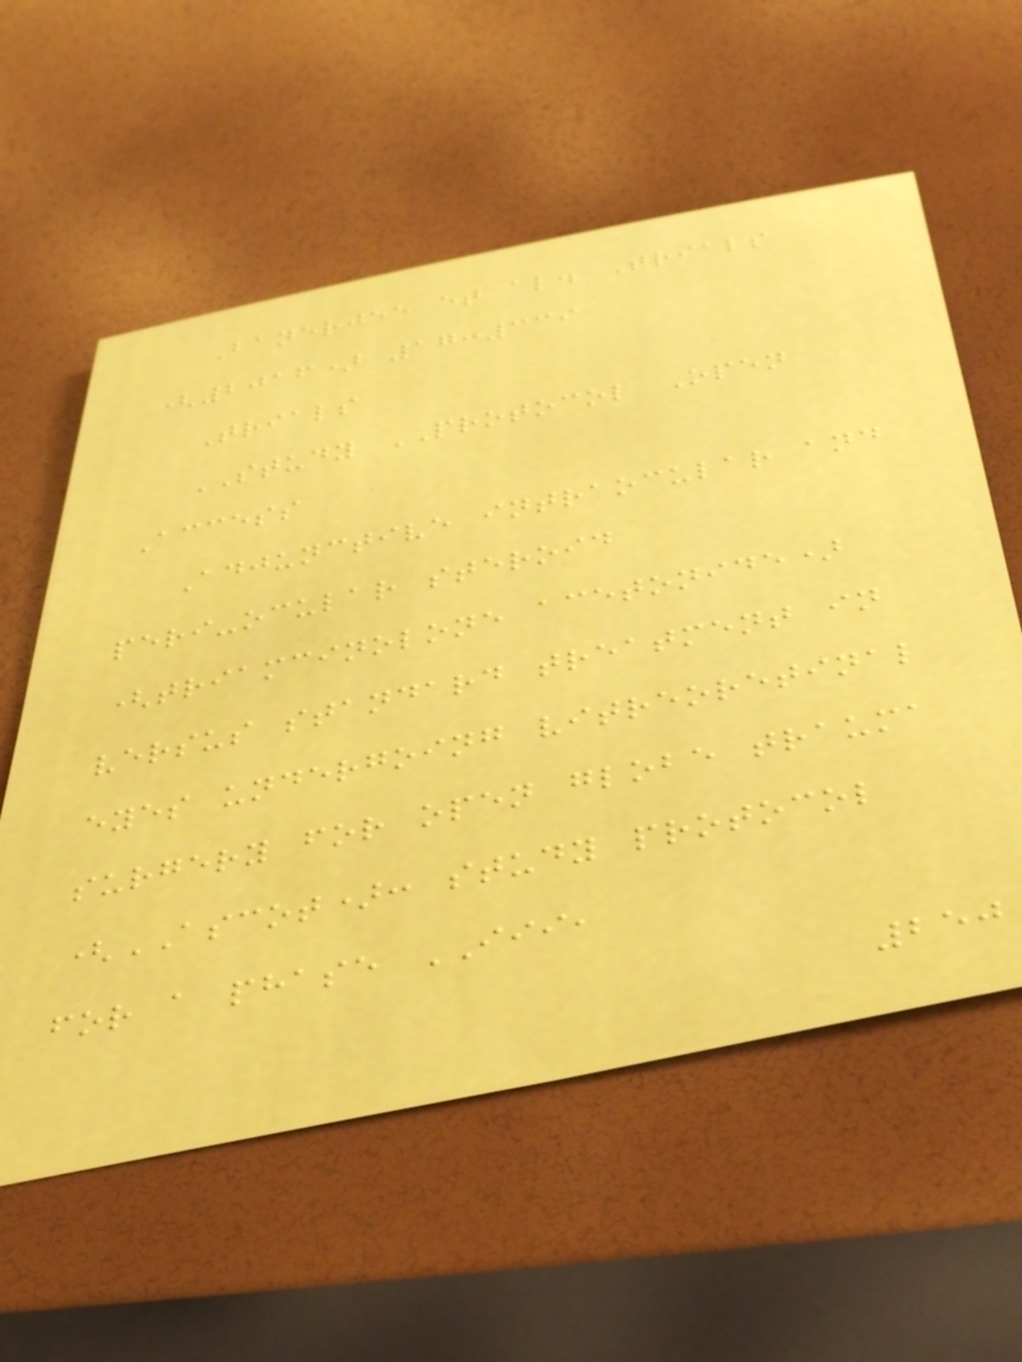Banerjee et al. Trials
(2016) 17:339
Trials
STUDY PROTOCOL Open
Access
Adjunctive intraocular and
peri-ocular steroid
(triamcinolone acetonide)
versus standard treatment in
eyes undergoing vitreoretinal
surgery for open globe trauma
(ASCOT): study protocol
for a phase III,
250
